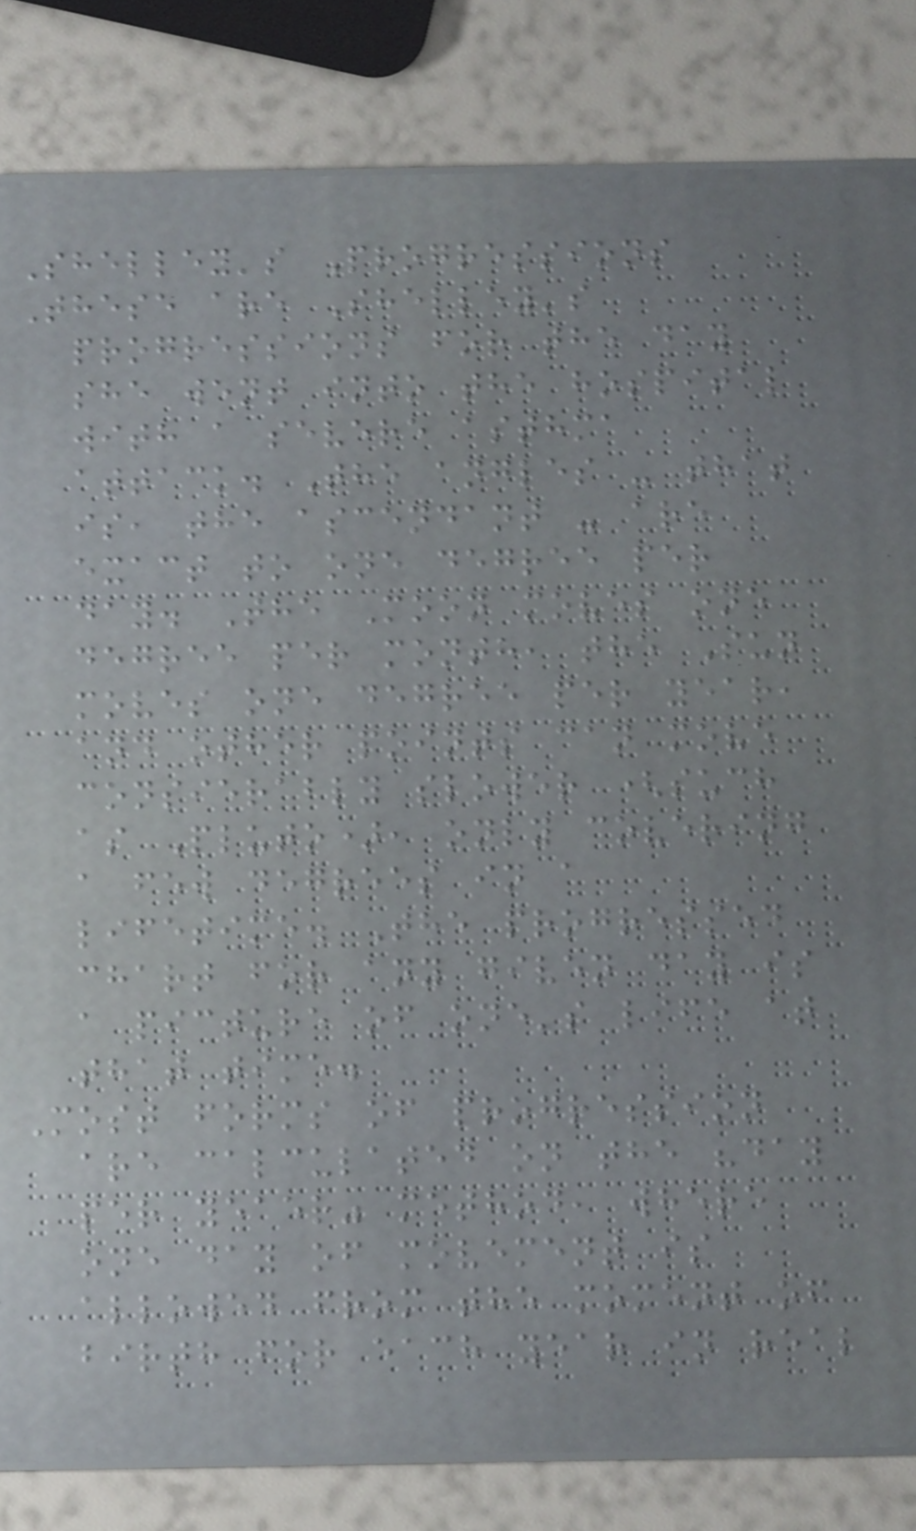Shelley's Progressions
These are Shelley's
progressions for the day
she went into the hospital
with a severe asthma
attack. The angles - that
is, the ascendant - are
exact to one degree per
day. The Moon moves one
degree per month, the Sun
moves one degree per year,
and other points can move
consierably slower (such
as Pluto), only covering
a few degrees in a
lifetime. The progressed
chart for any given day is
a picture of one's life at
that time.
Most forms of progression
are calculated on the "day
per yeaer" method, where
one day of movement is
allowed from the moment of
birth for each year in real
